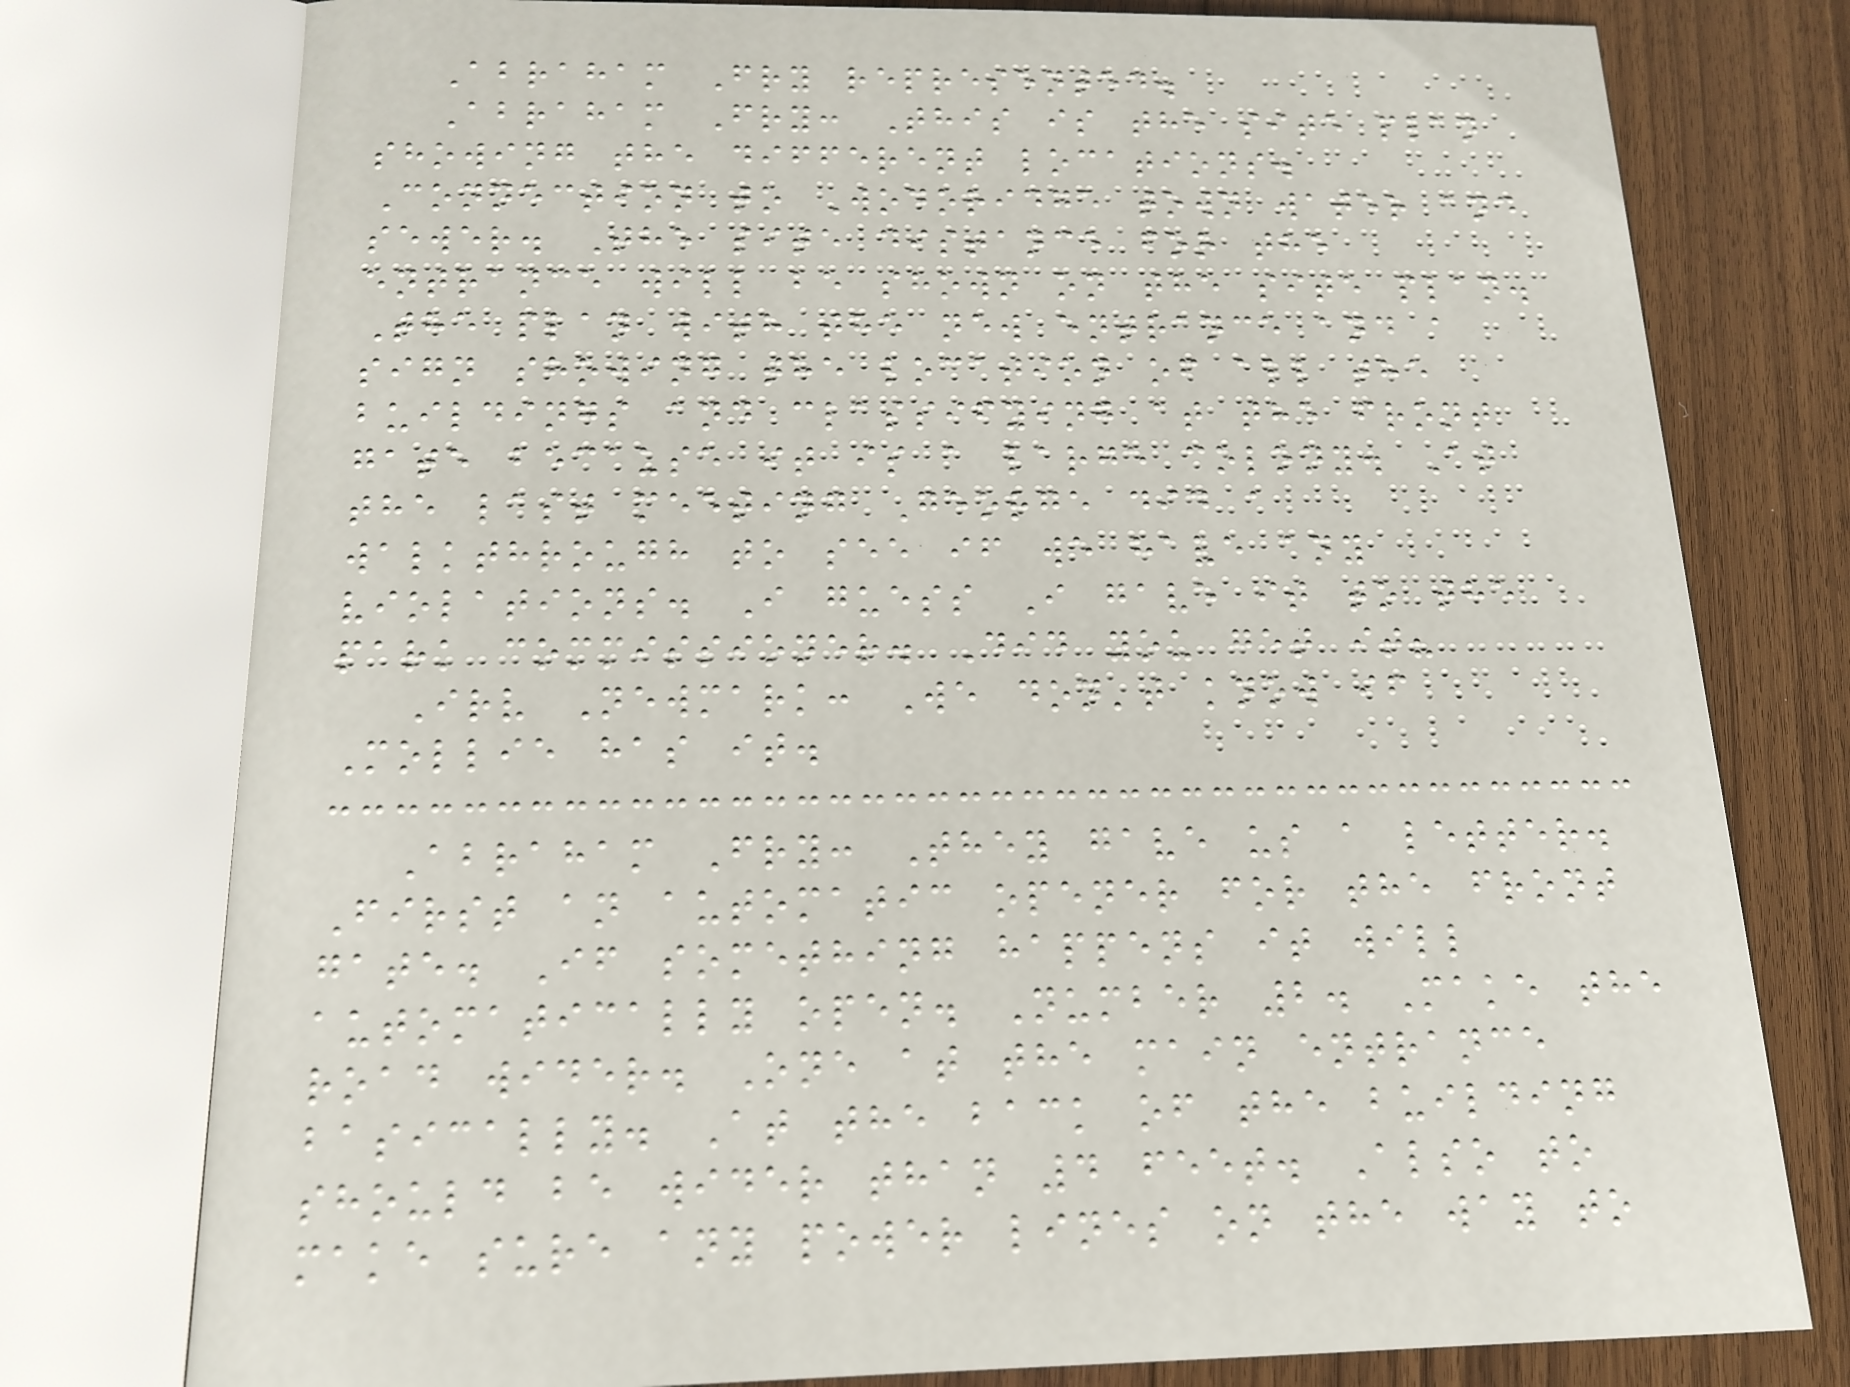Abraham Fry represented.
Abraham Fry: This is the site plan
showing the different locations.
Connection to Wodoridge town water and
sewer. The site distance for the
entrance will be shown on the site plan.
The plan with the new entrance and a
sign showing the location of all the
buildings and classifying at the front
gate because it is a large colony. At
the last meeting George did a
walkthrough to see if we have any
violations. I guess I gave it to the
park commissioner. Did you get it?
Irv Newmark: We don't know if
Mollie has it.
Abraham Fry: They gave us a letter.
First an automatic opener for the front
gate. If something happens it will
automatically open. Number 2. Make the
road wider. One at the main entrance
basically. At the back of the building
should be wider than 4 feet. Also to
make sure any power lines on the way to
